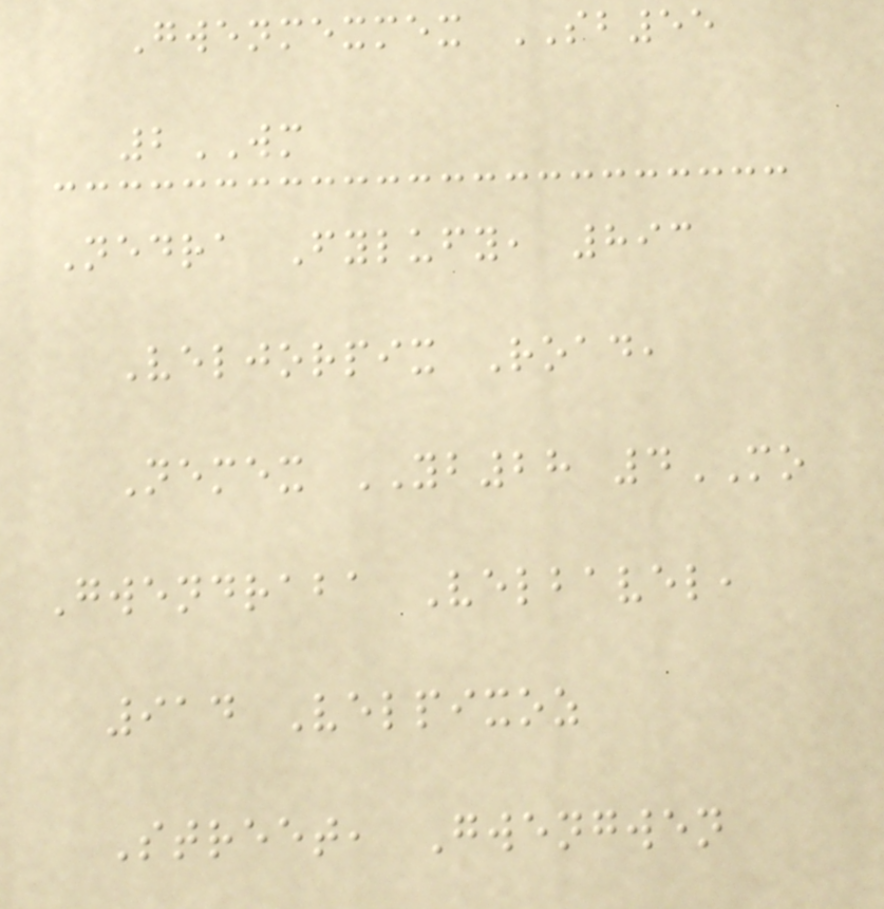Gwenmexmex SB55
2WM
Nedra Fylufy, 893
Veljorpix Road,
Nemex YB28 4MO
Gwendraba Velbavel,
914 Velpixoz
Street, Gwengwen
